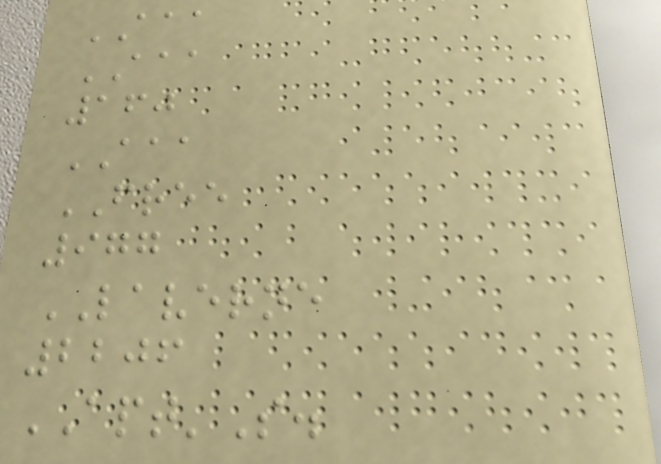AAA
AAA
160
AAA
FREE
977
LAVERNE
2206
APT'S.
